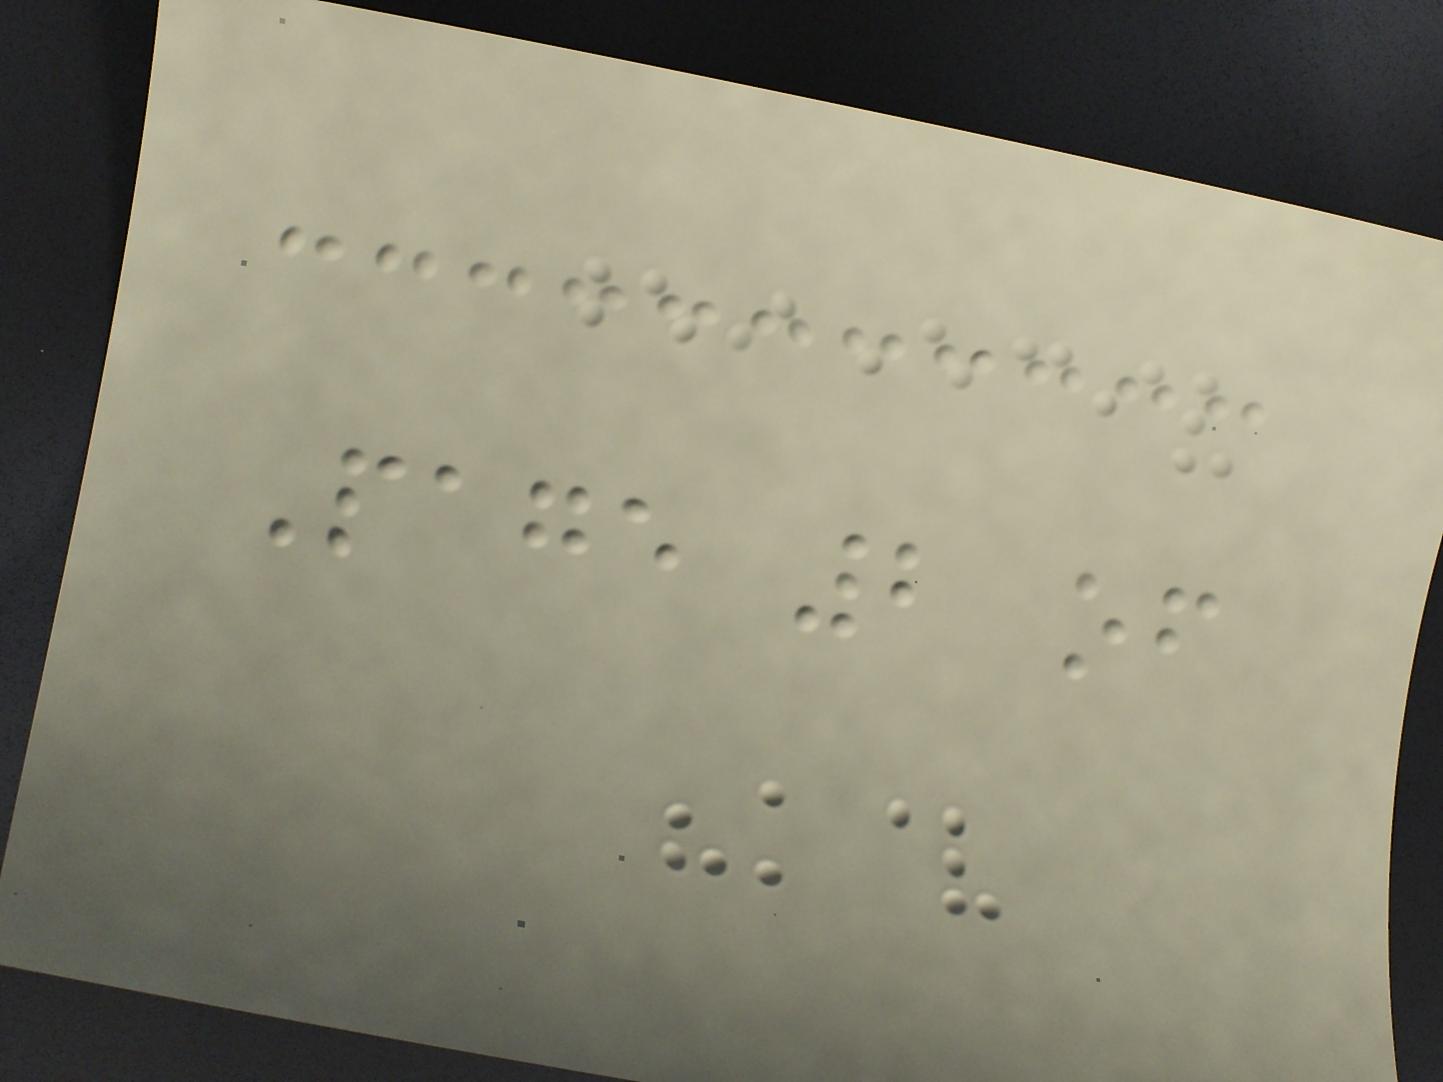Page 2 of
